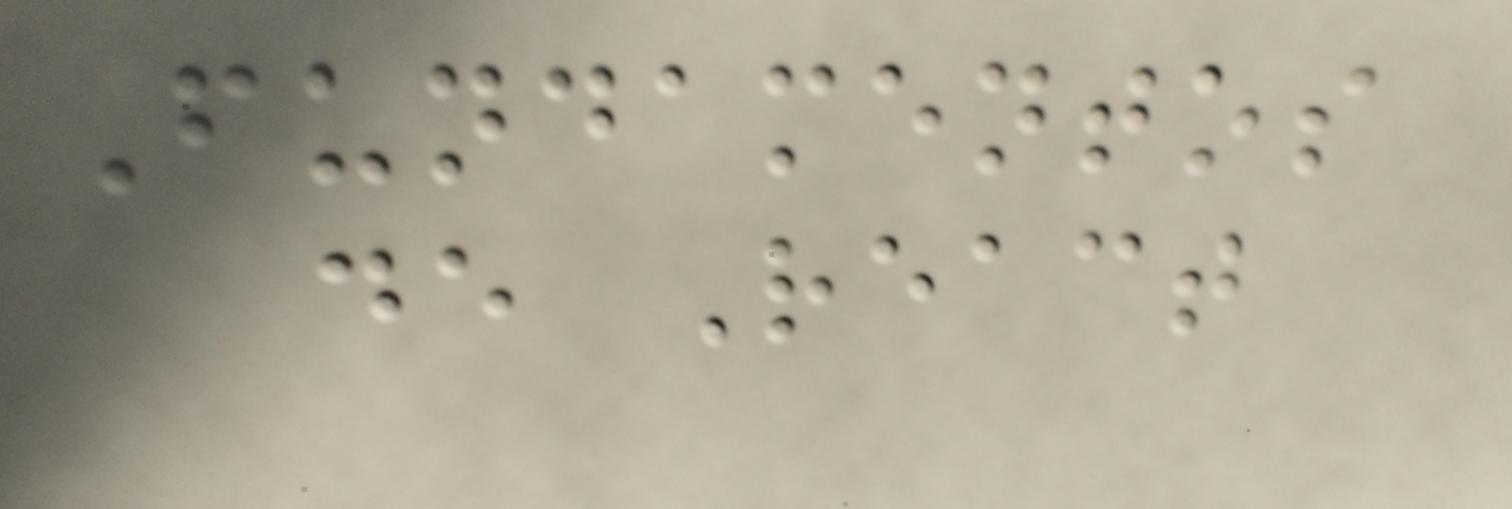Fundamentos
de React
